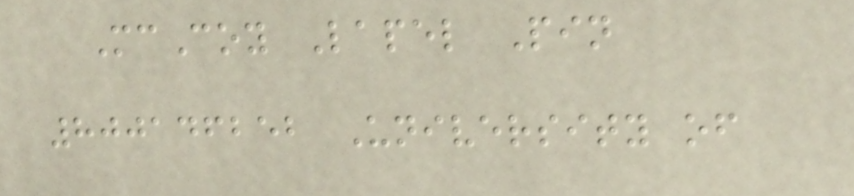McCoy Lapel Pin
800146252 University of
